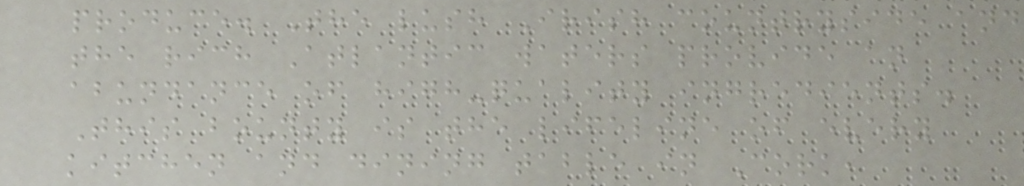produce. The lush Irish countryside and
the rich Atlantic waters provide an
abundance of high-quality ingredients.
This bounty is the lifeline of every
kitchen and dining table in Cork,
